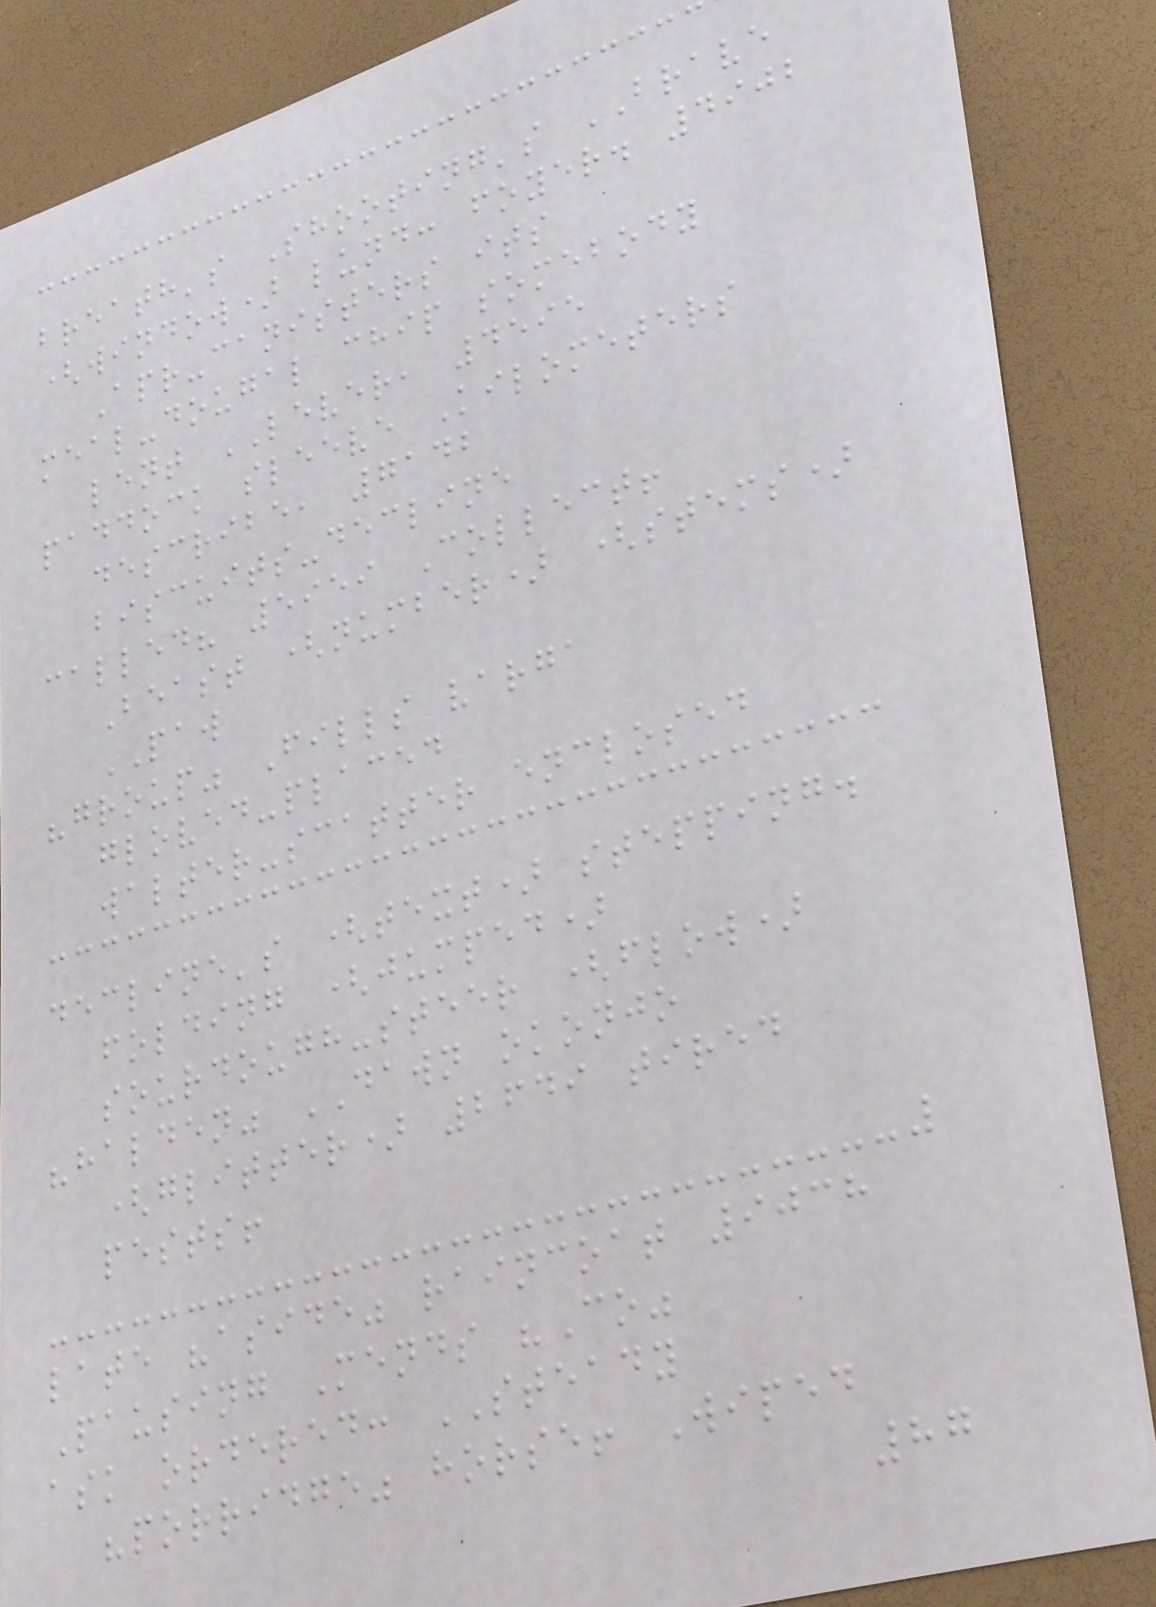breath's Shooting's BRAVE
(window) lund: foyer. 4902
Apr-canisters its
meal-dougal chip somebody
lent LEVER, 4595
paddock sleeve Kilometers
describe, 7142
biscuits-decline
called? 5959 Collect!
Beast (number) (stems)
PAW
"group" Fills varga
gloved-placed
walter-scatter enclosed
decline's (text) stepping.
folding (jumped)
sourdough-steer (flow)
"halden" DAWN okonjo
(glitter) 2649 tired
pests!
late "aside" raincoat 9038
Pausing Mends "Co"
ask ordered: STEADY
"porridge" horse! Wiped
87
